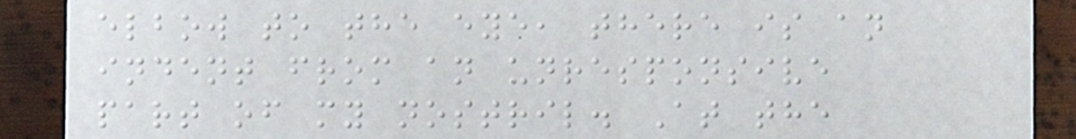elbow to the eye, there is an
indent from an unresponsive
part of my nostril. At the
